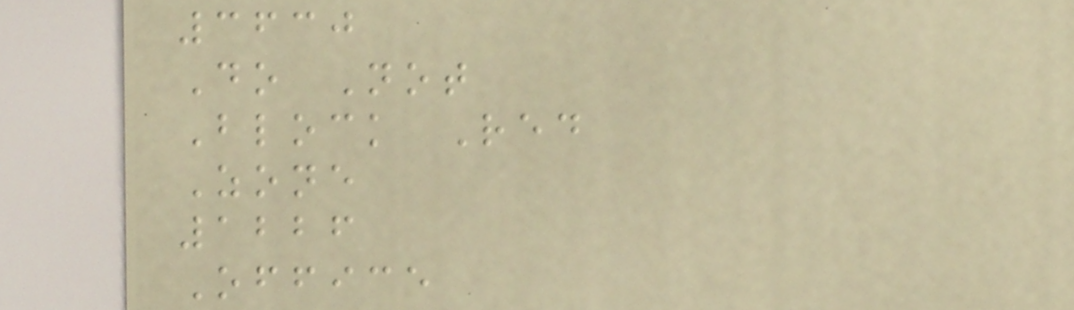3630
Do Not
Block Red
Zone
1226
Office
